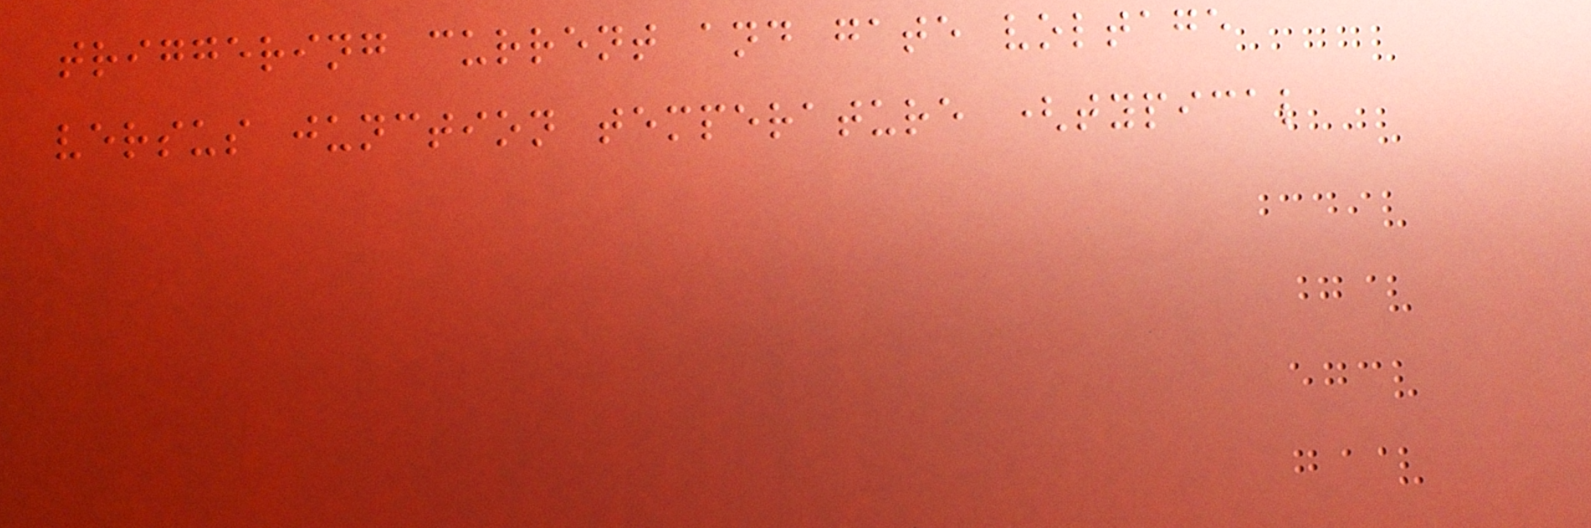triggering current and gate voltage
versus junction temperature (typical
